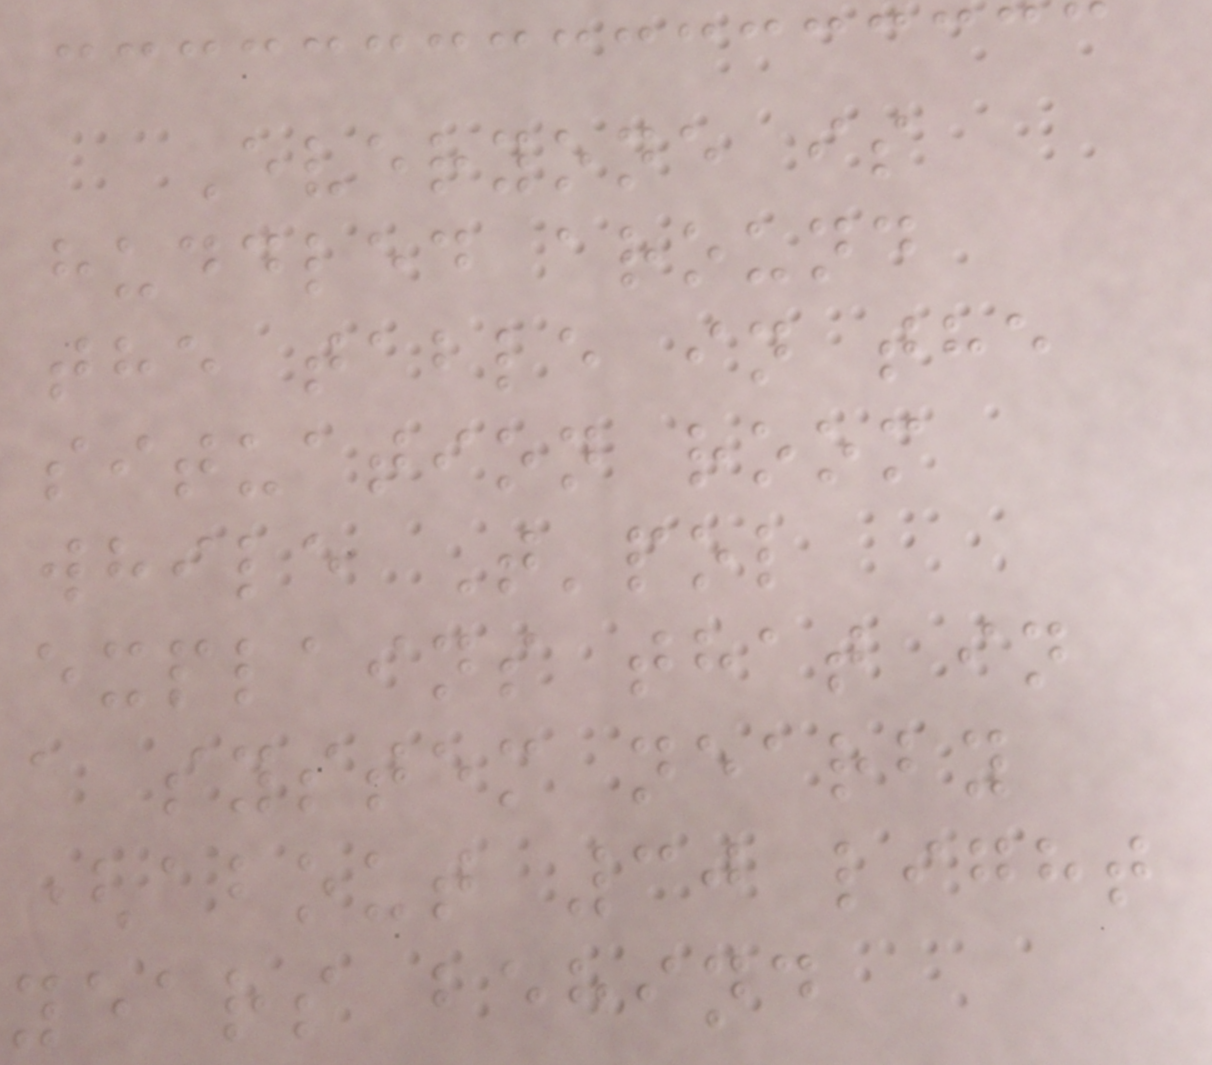Everyone is
huddled around
the table in the
situation room
while T'pol
explains that in
a system nearby
(about 30 light
years behind
